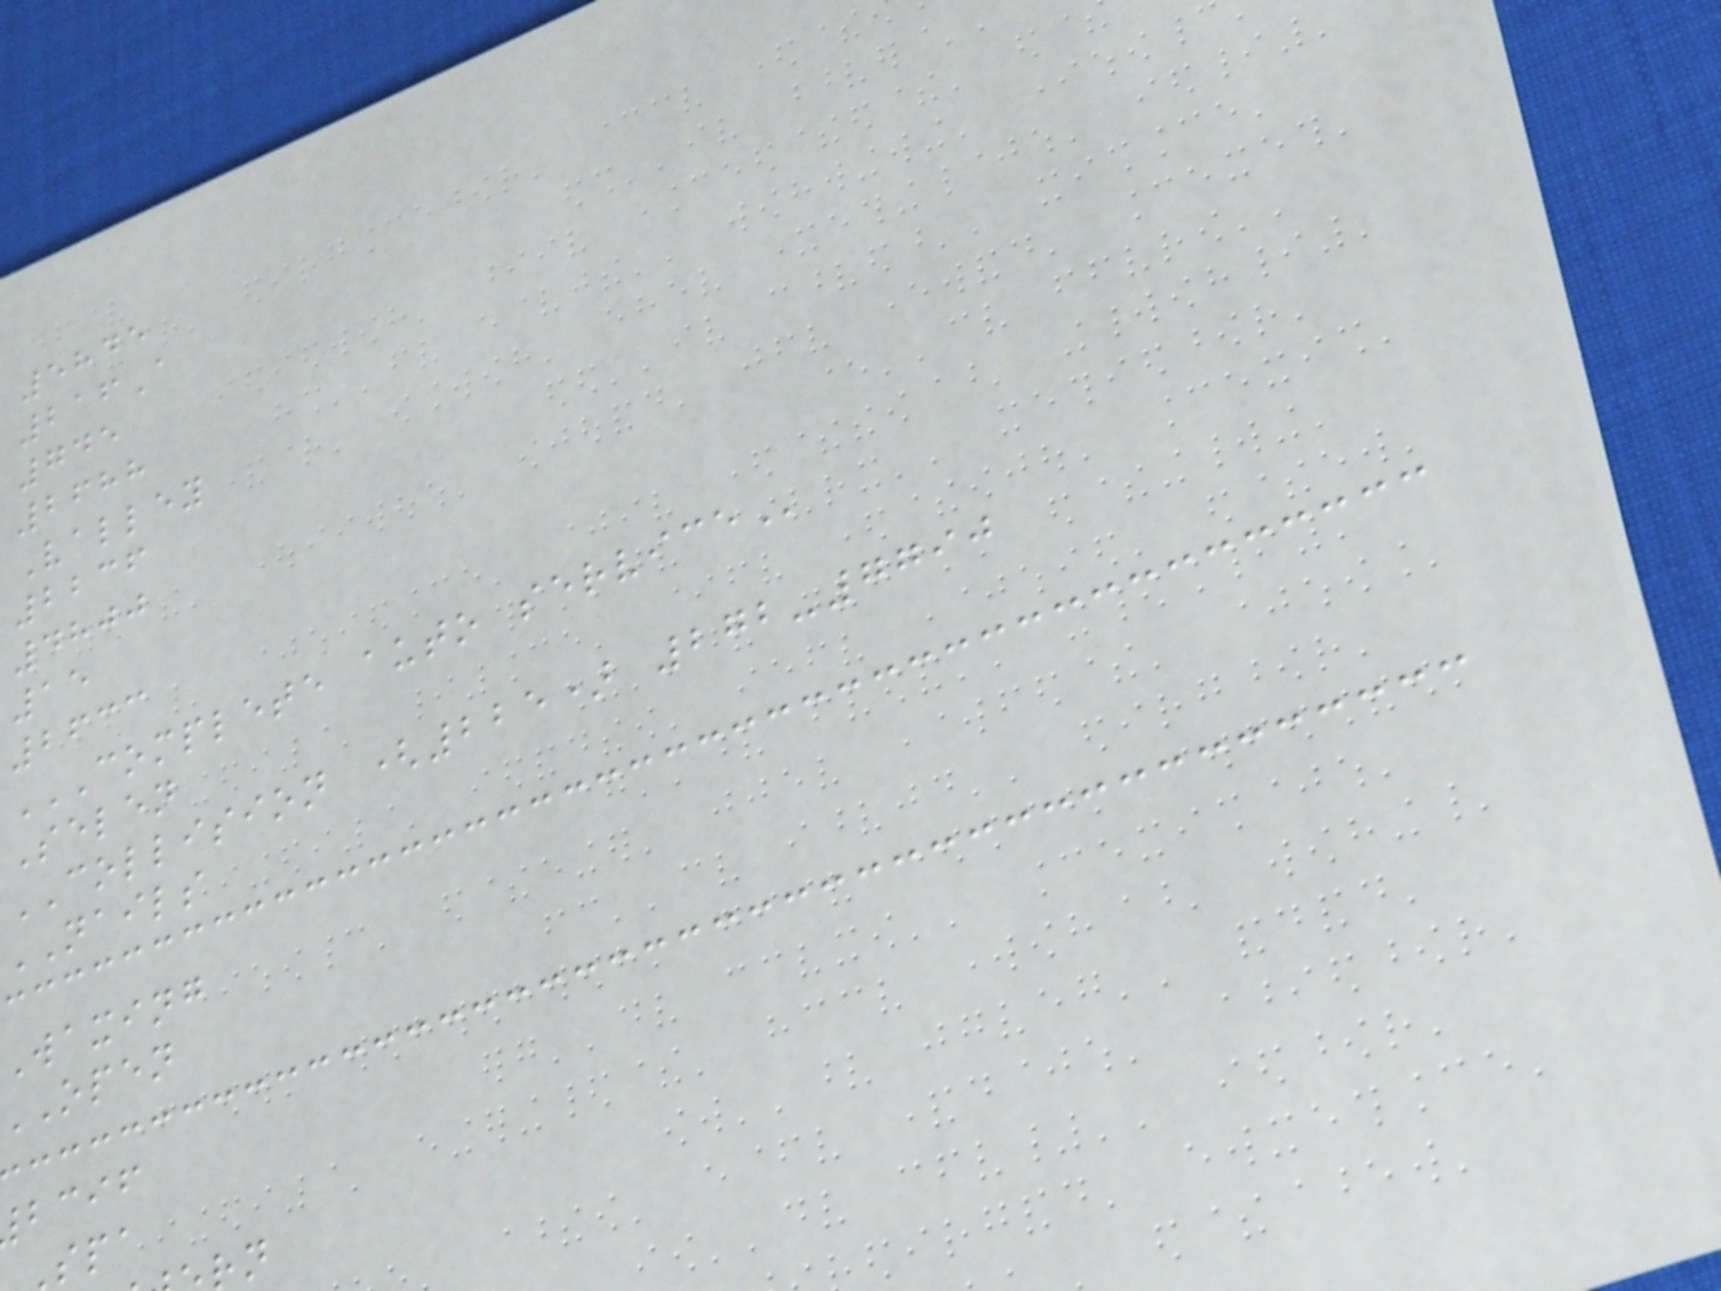5845
216A
745
2688
Valley
2236
4800
15
2633
COMPLETE AUTO SERVICE
Selen
COLLISION (225) 272-7790
NAILS
Waxing
OPEN
bcif
